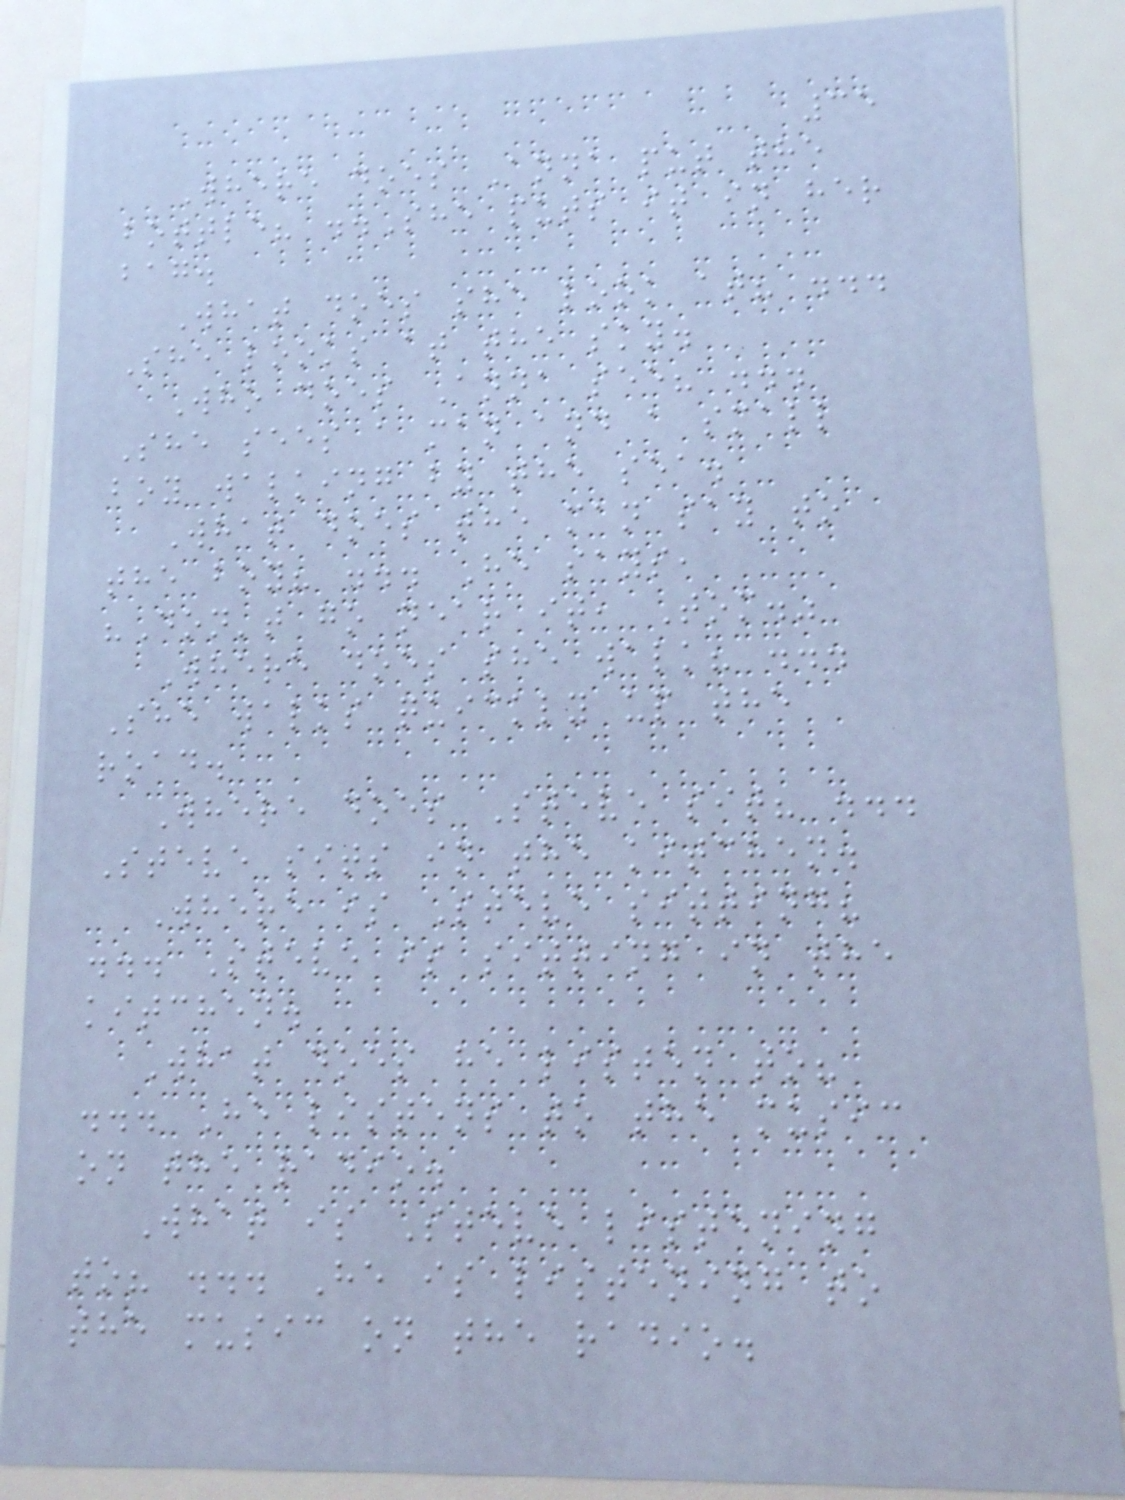35
Where does Anna put the
bottle? ..She puts it in her
bag.
What does she look at? ...
She looks at the sky.
Who does Anna see? ...
She sees a man and a small
boy walking by the sea.
What does the man say to
the boy? ... He says,
"Don't go near it, Tom."
Where does she walk? ...
She walks quickly up the
road.
Where does Steve sit? ...
Steve sits in the kitchen.
Where is Steve sitting?
... Steve is sitting in the
kitchen.
What does he listen to?
... He listens to the music
on the radio.
What is Steve listening
to? ... He is listening to
the music on the radio.
